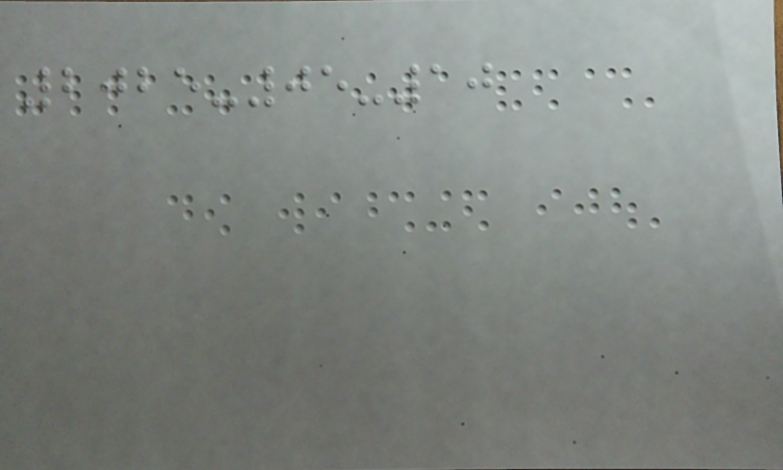2025-05-10
